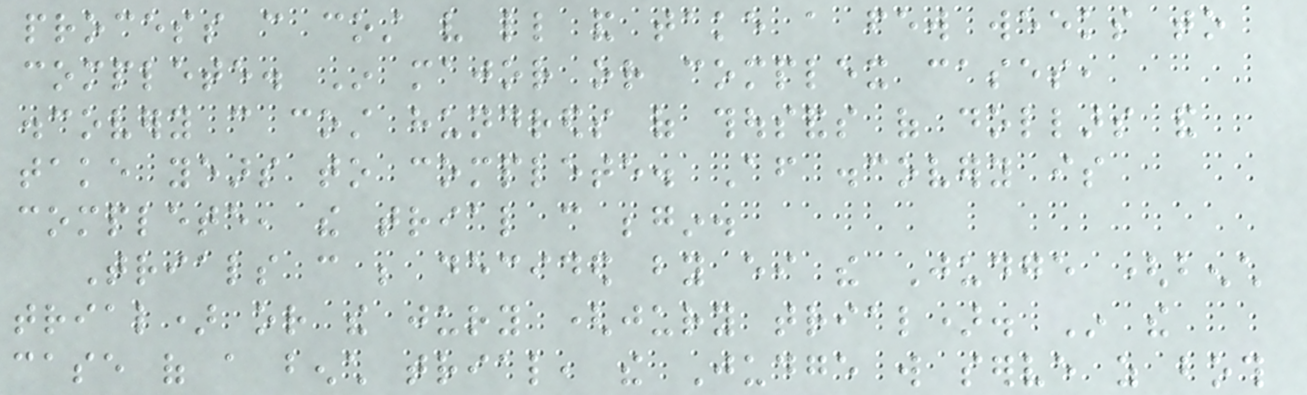process can cost very little and take a few weeks to
complete. In major or complex cases,
discovery can cost hundreds of thousands of dollars and
take years to complete. After discovery is
complete, the trial can begin.
Trials can be decided by either the Judge (bench
trial) or the jury (jury trial). In the
case of a bench trial, the Judge will serve as both
